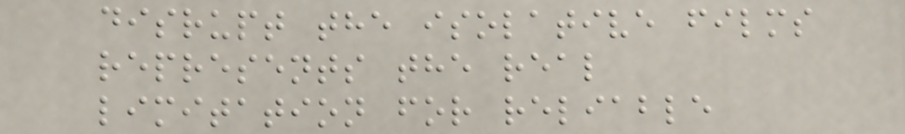disrupt the isolative films
represents the real
limitation for reliable
